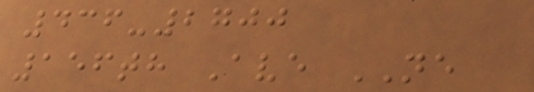436-2700
156th Ave NE
